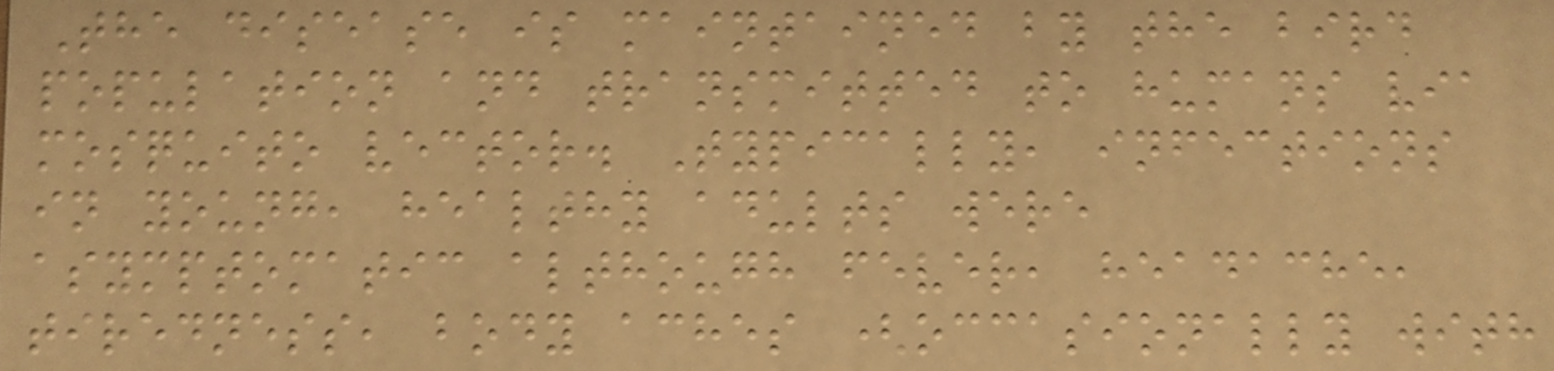The disease is maintained by the bird
population and transmitted to humans via
mosquito vector. Typically, infections
in young, healthy adults were
asymptomatic although fever, headache,
tiredness, body aches (occasionally with
